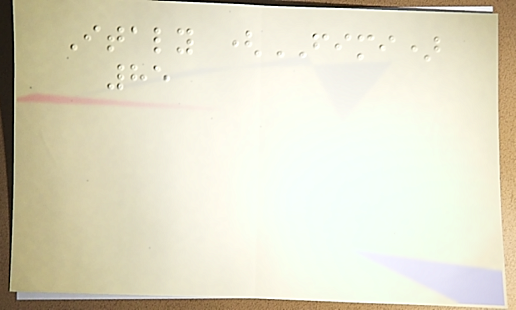Italy (FIMI)
85
